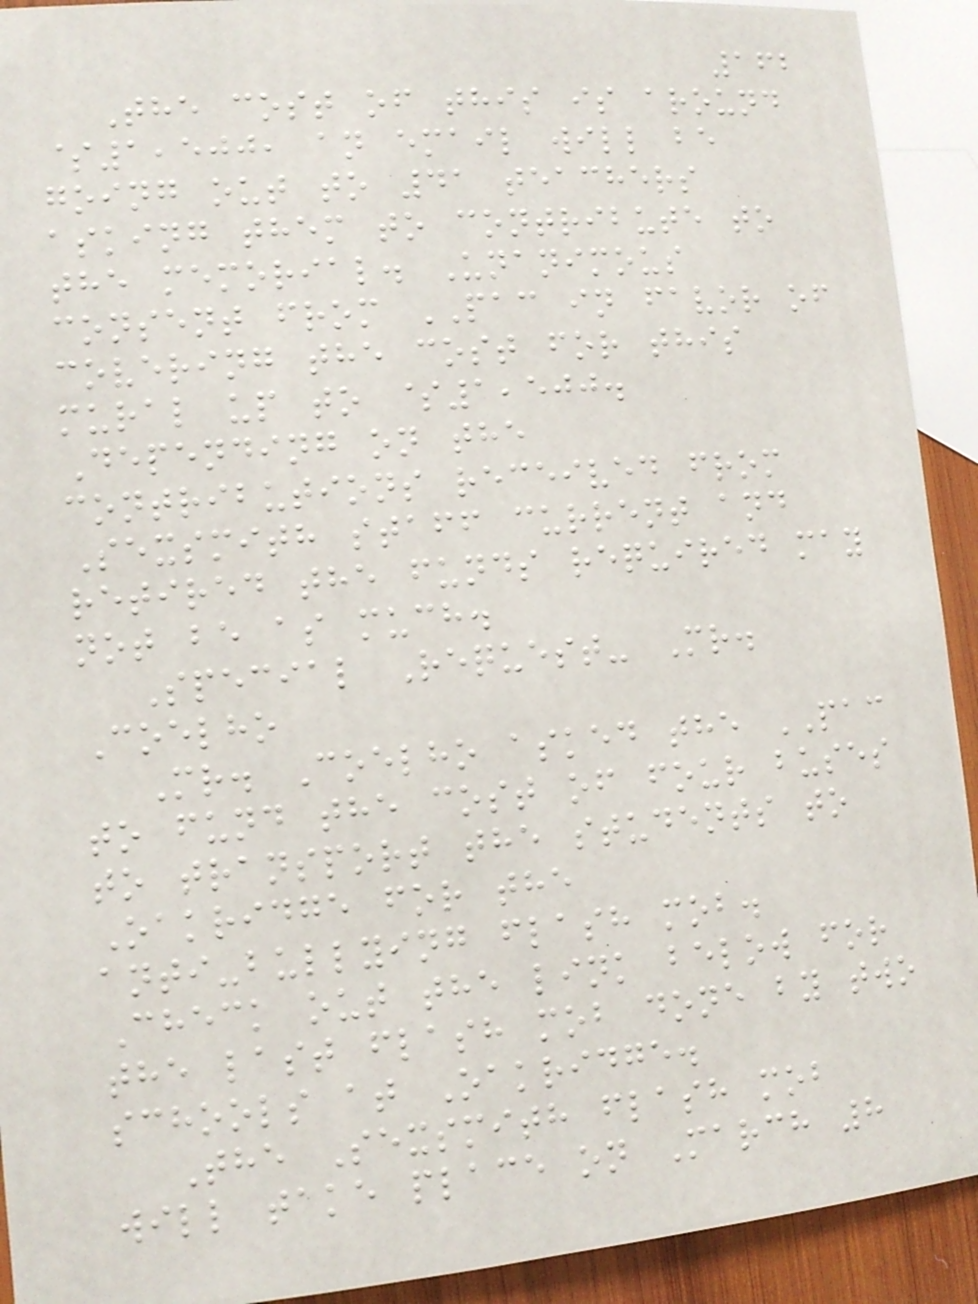162
The cost of this is around
$1,500, an email will be
going out to 41 teachers
asking them to contribute to
the memorial. Unanimous
consent from PAC in favor of
covering the cost for this
mural up to $1,500.
Depending on the
contributions received from
Sexsmith staff current and
retired the funds required may
not be as much.
Special Request- Mr.
Coelho
Mr. Coelho asked the PAC
to fund the cost of four buses
to transport the students to
Oakridge for the
anti-bullying flash mob.
Check out the link below for
the last flash mob done by two
schools at Oakridge.
The Sexsmith flash mob
will take place on March 8
